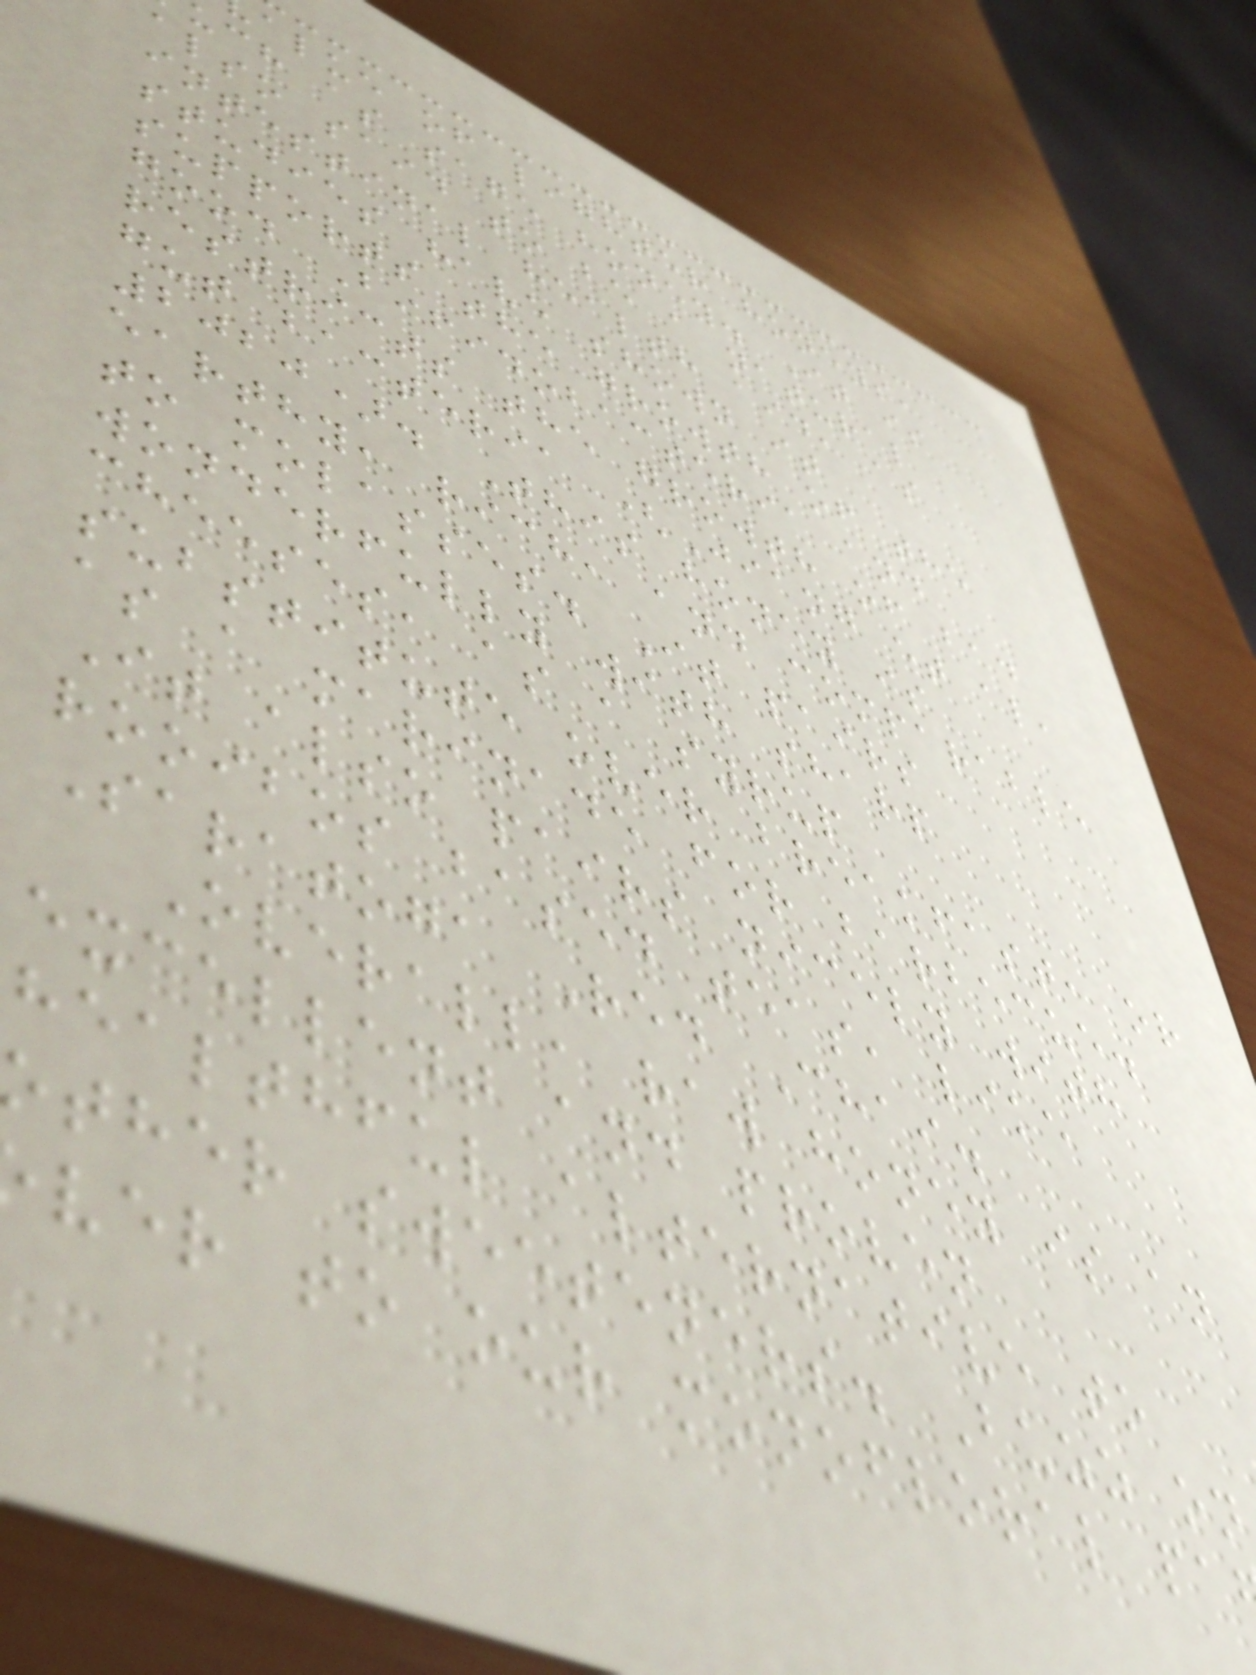alue of lighter honeys,
uch as sage honey. It is
also said to be a natural
intestinal health aid, as
studies have shown it
supports the growth of the
good Bifidobacteria and
restricts the growth of bad
gut bacteria (Jiang et al,
2020). This honey is
earthy, rich, and comparable
to molasses. It pairs
wonderfully with sharp
cheeses, as a syrup
substitute over breakfast, or
as a marinade for barbecue.
It also pairs nicely with
rooibos based teas, like
Saratoga Red Chai.
Overall, raw honey is an
excellent and proven
healthful alternative to
ther sweeteners. Buzz on
ver to our monofloral pa
